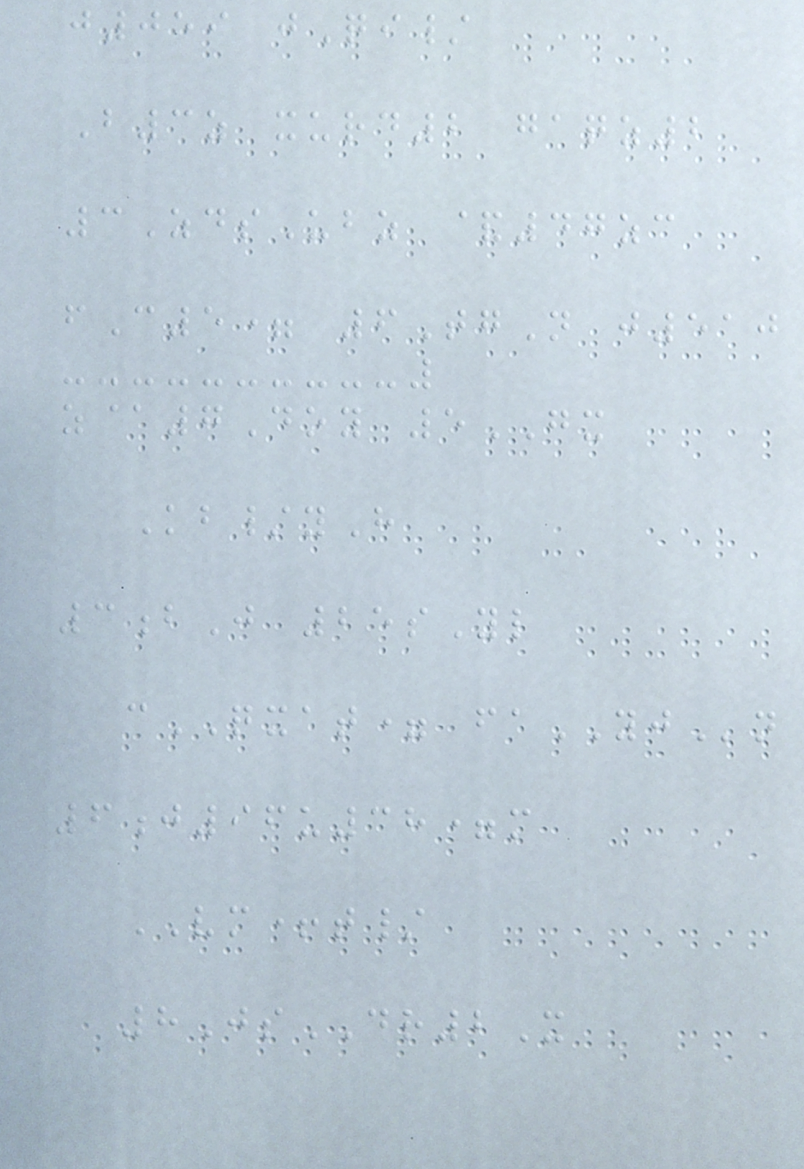j059 jQi/
B3z xurd2 gaqz2
3ZdsUbz &47zc
fC5= 6TgN j510
z@7Doy 5GX
Kb/yH
3bJ 25sYl
cQXAT= faYJn
6j96u38=m
VM+t/
8JsDR2X
